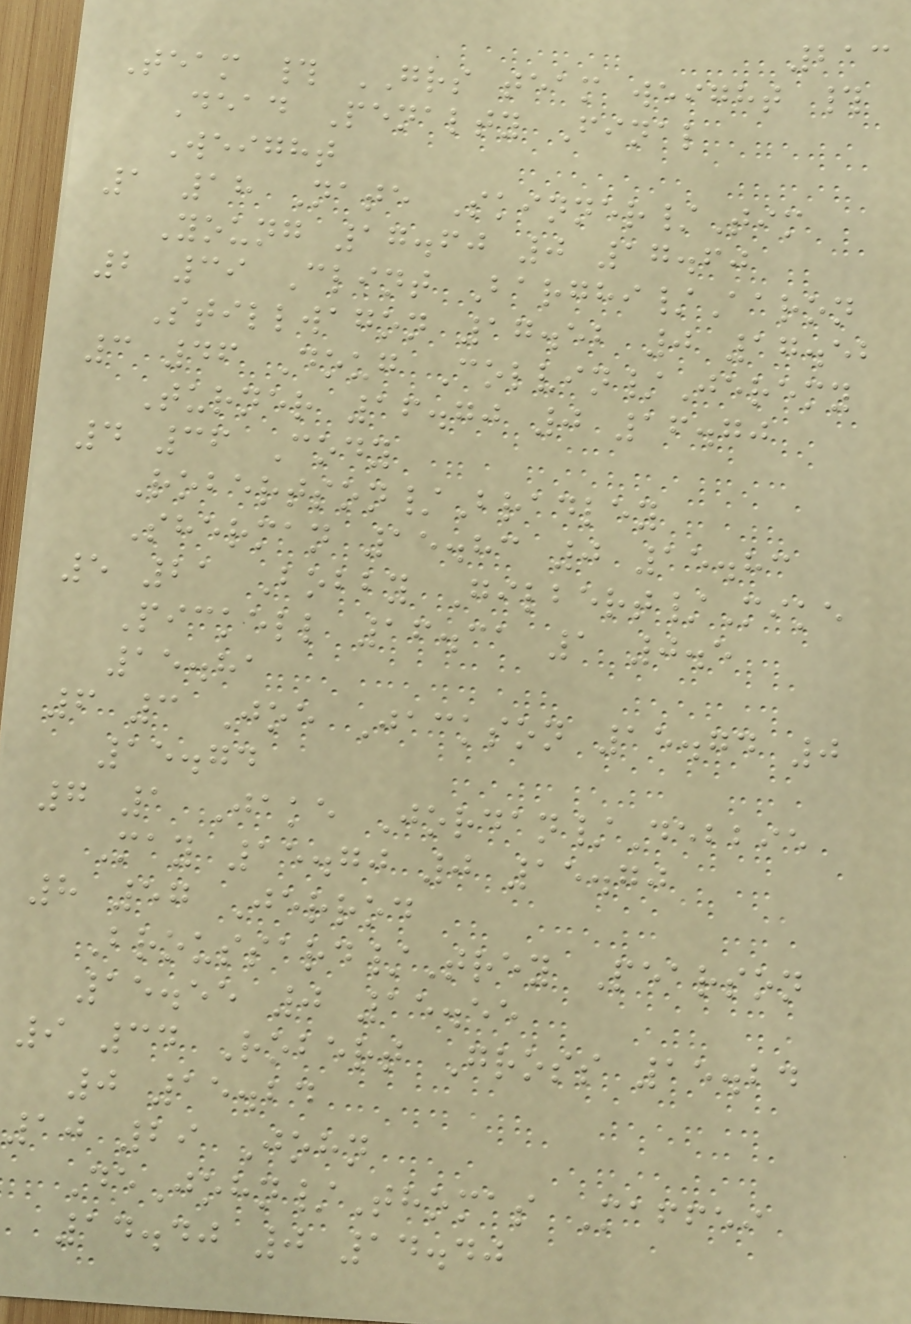213
Team # GRS team weight #
Dead Penalty Final
Weight
1 18 Nate Skinner/Tim
Young 17.60 0 17.60
2 39 Clint Barghi/Aaron
Stillwagon 17.52 0 17.52
3 46 Doug Colvin/Jeremy
Turner 16.70 0 16.70
4 36 Cody
Robertson/Bradley
Sherman 15.83 0 15.83
5 21 Bobby Gilbert/Mike
Pickell 16.31 1 0.5
15.81
6 3 Joe Jackson 15.74 0
15.74
7 1 Jake Jordan/Debbie
May 15.70 0 15.70
8 57 Jerrod
Broussard/Trey Pearson
15.55 0 15.55
9 34 Robert Gross 15.24
0 15.24
10 29 John
DeJohn/Thomas Maffei
14.40 0 14.40
